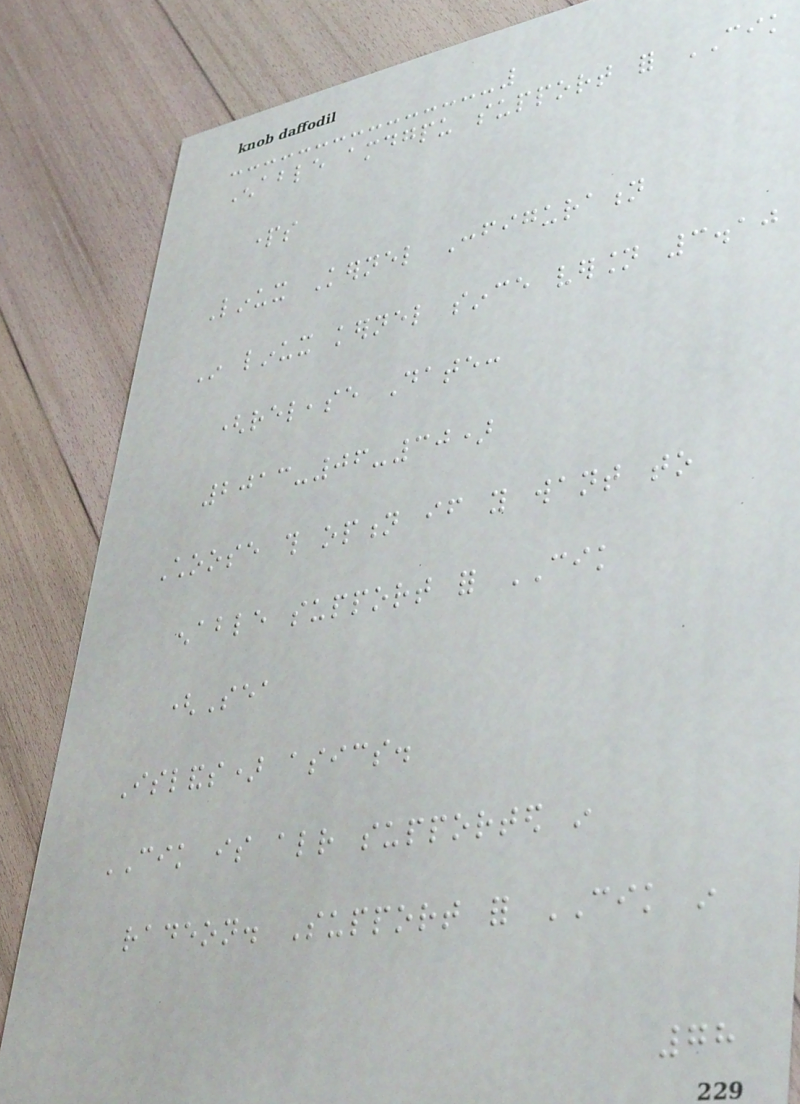Enable amdgpu support for CIK
parts
Linux Kernel Configuration
In linux kernel since version 3.10
(release Date:
2013-06-30)
Choose this option if you want to
enable support for CIK
(Sea
Islands) asics.
CIK is already supported in
radeon. Support for CIK in
78
